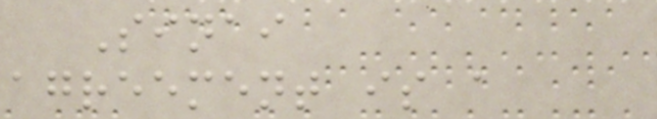Sinai
agreement is a
